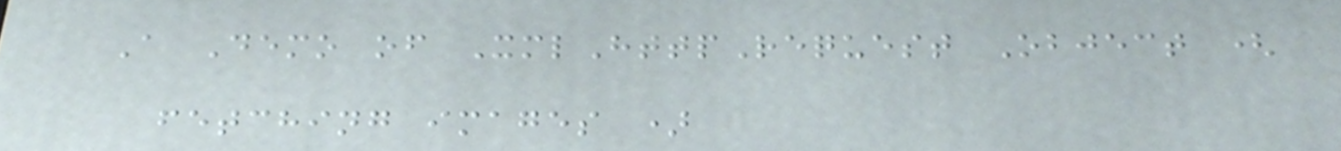A Demo of XmlHttpRequest Object (
fetching images )
